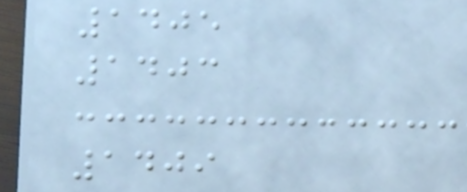1405
1403
1409
